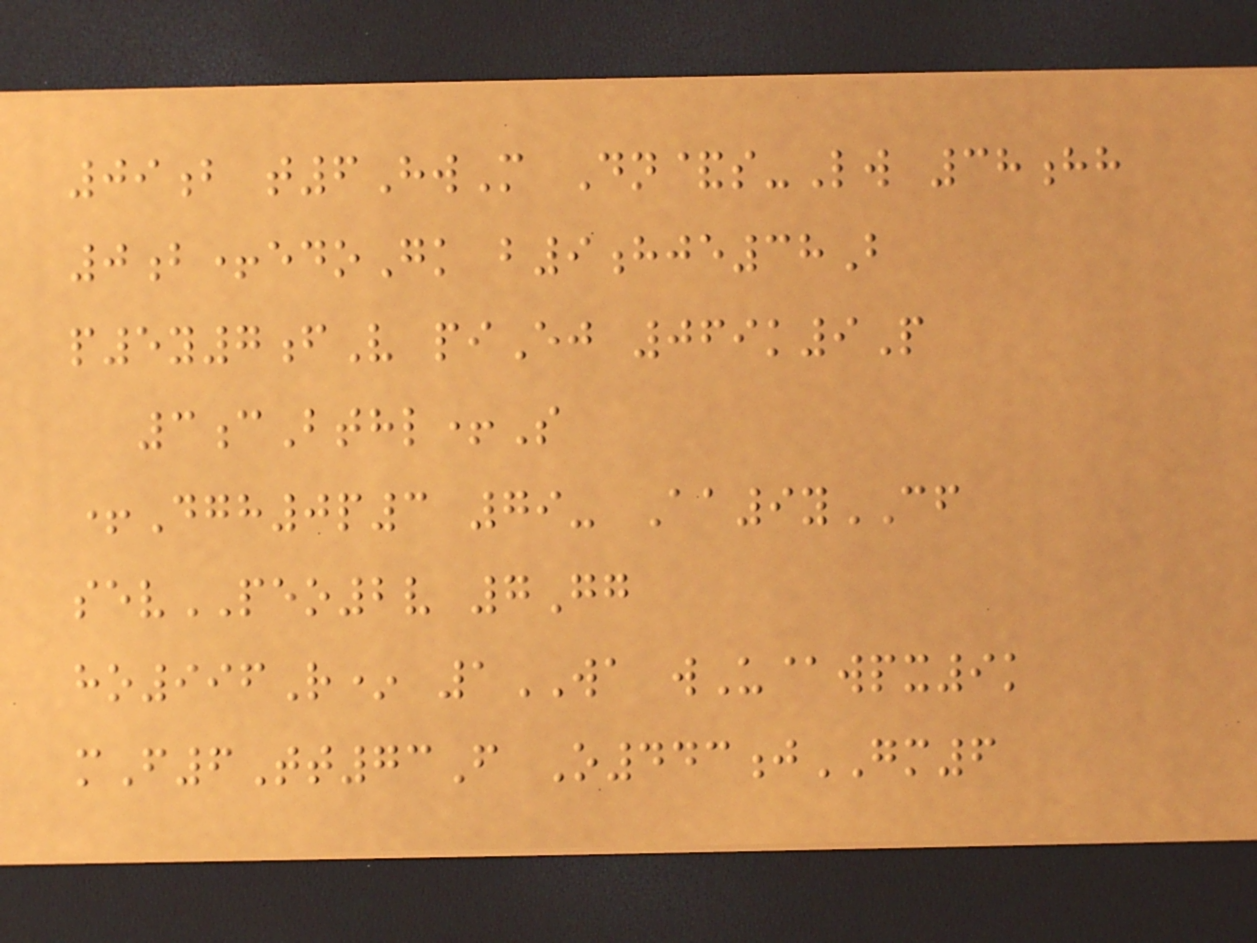09b t6HwM Dn&s-Lw 38hh
0b+edoGk b9hje38B
p5y7fV piEj 069k9P
3cBthl+S
+Dgh0p3 79- Aa9yCF
sevPEO2v 7Gg
ho996R* 1WA wU@wpx9k
mF6Tt73F O443jGM6
